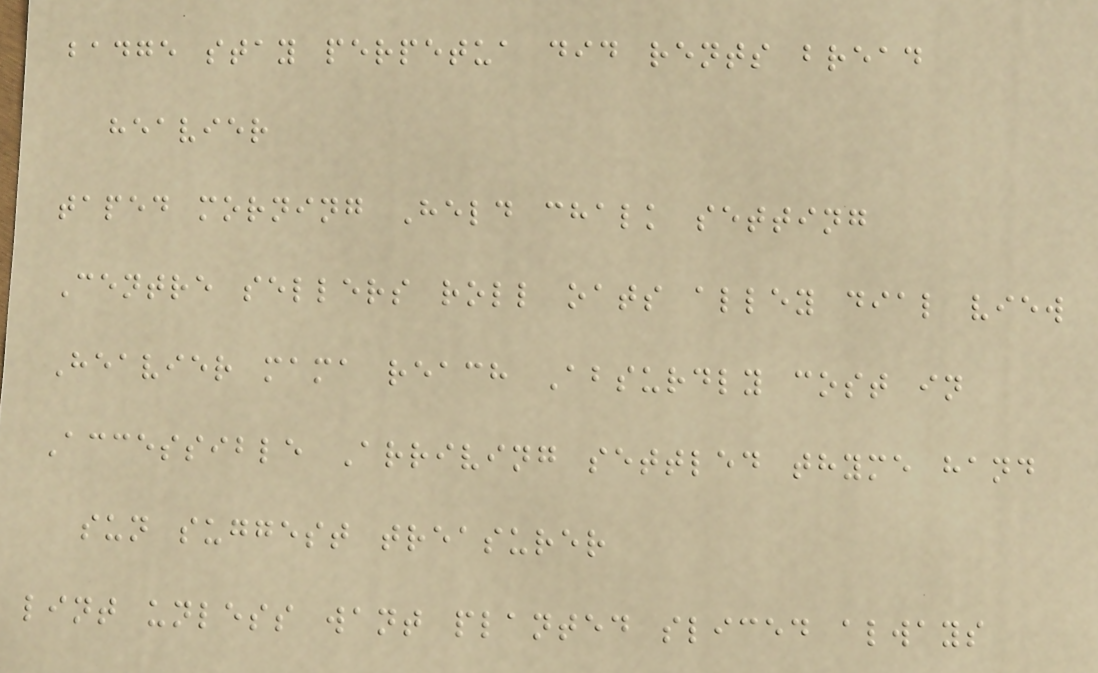badge stay perpetua did rents bread
heavier
taped morning Held chalk setting
Centre sellers roll oats alley dial view
Heavier mama reach Absurdly cost in
Accessible Arriving settled thyme hand
sun suggest treasurer
lint unless want planted sliced always
